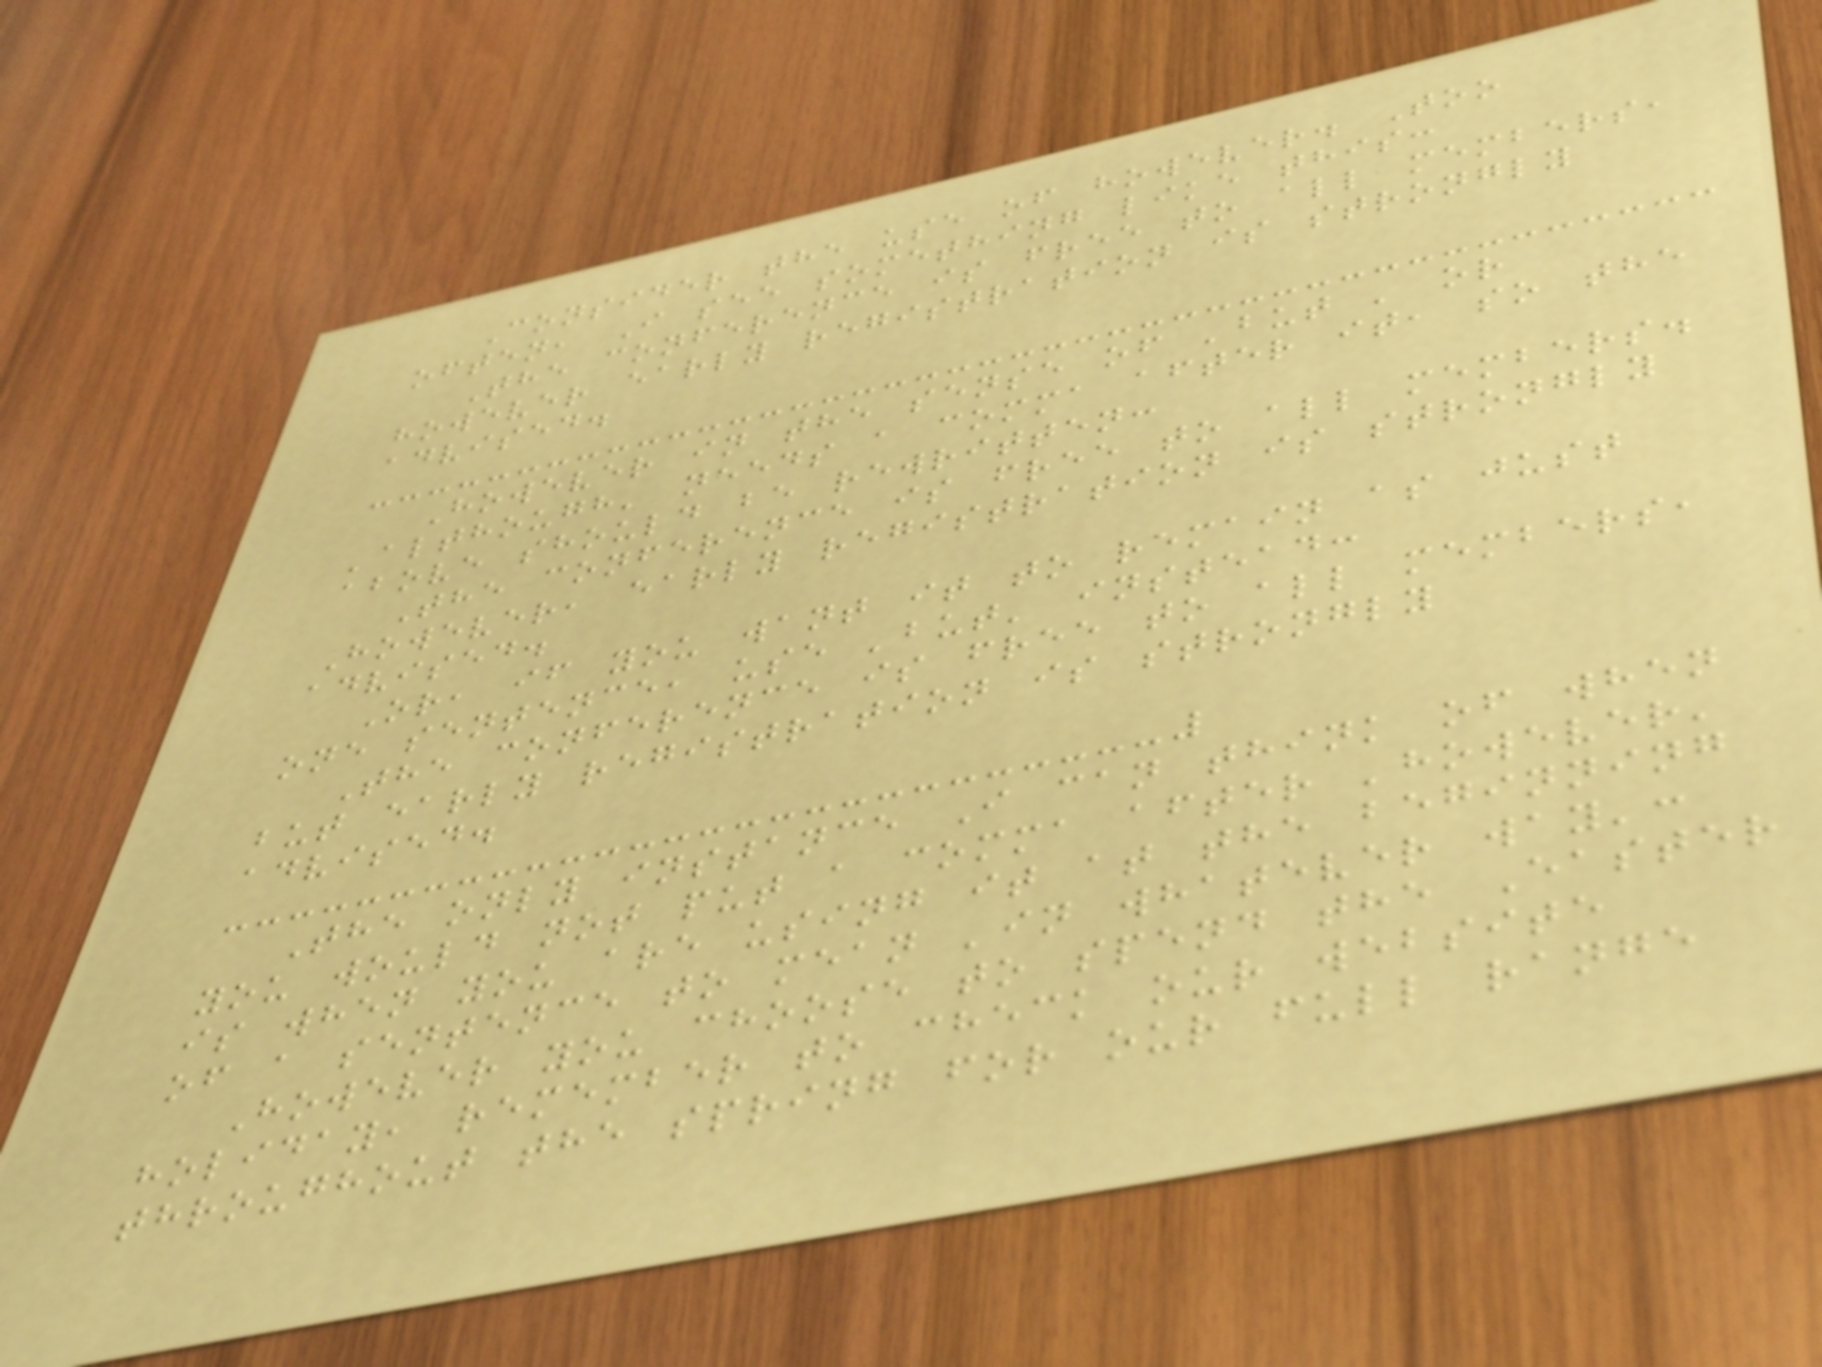Consider the use of however. Too
often, I see something like this:
The conference is free to all members,
however early registration is strongly
advised.
However in the sense of 'but ' or
'although' needs a comma after it, so the
above should be rewritten:
The conference is free to all members.
However, early registration is strongly
advised.
Or, if you want it to remain as just
one sentence, use 'but' instead:
The conference is free to all members,
but early registration is strongly
advised.
The only instance I can think of when
you would not put a comma after 'however'
is when you are using it at the beginning
of a sentence to mean 'in whatever way':
However you choose to spend the Easter
holiday, remember to check our website
throughout the spring for our full range
